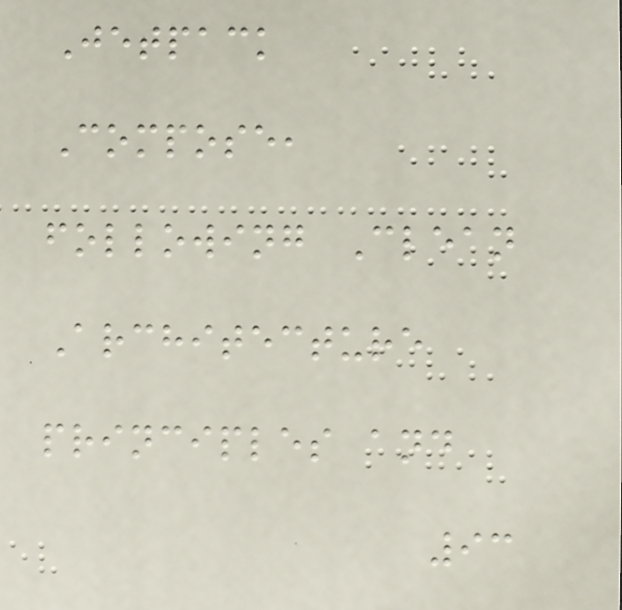Jetpack
Compose,
following Clean
Architecture
principles and
93
